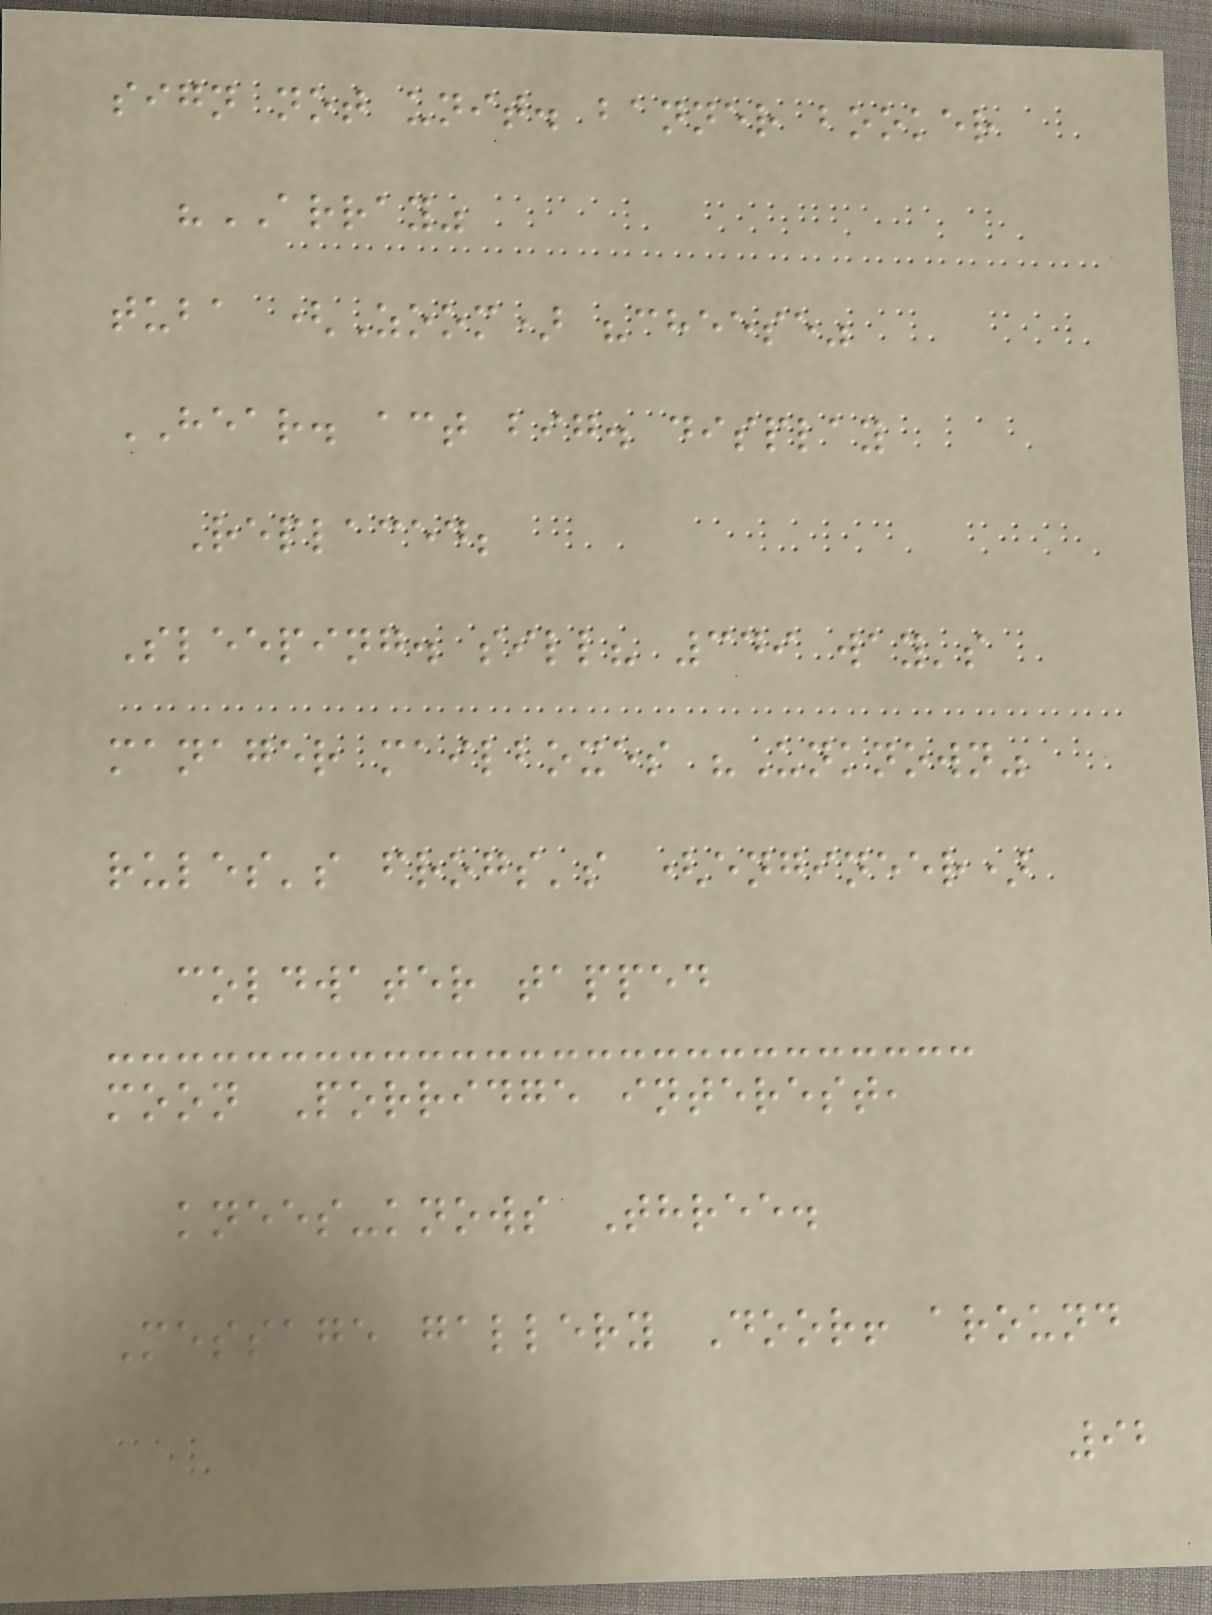sign not unit. banner booker
"ARRAY"
tuba (Zoom) "cheese"
HEAR. act big. display
Replaced;
Sleeping. sill? 349 way's
manager mailboxes "Unknown"
rules's frogs's (engineer)
coldwater tapped
moon Porridge interest,
knees-knows Three.
Message gallery Door! around
92
